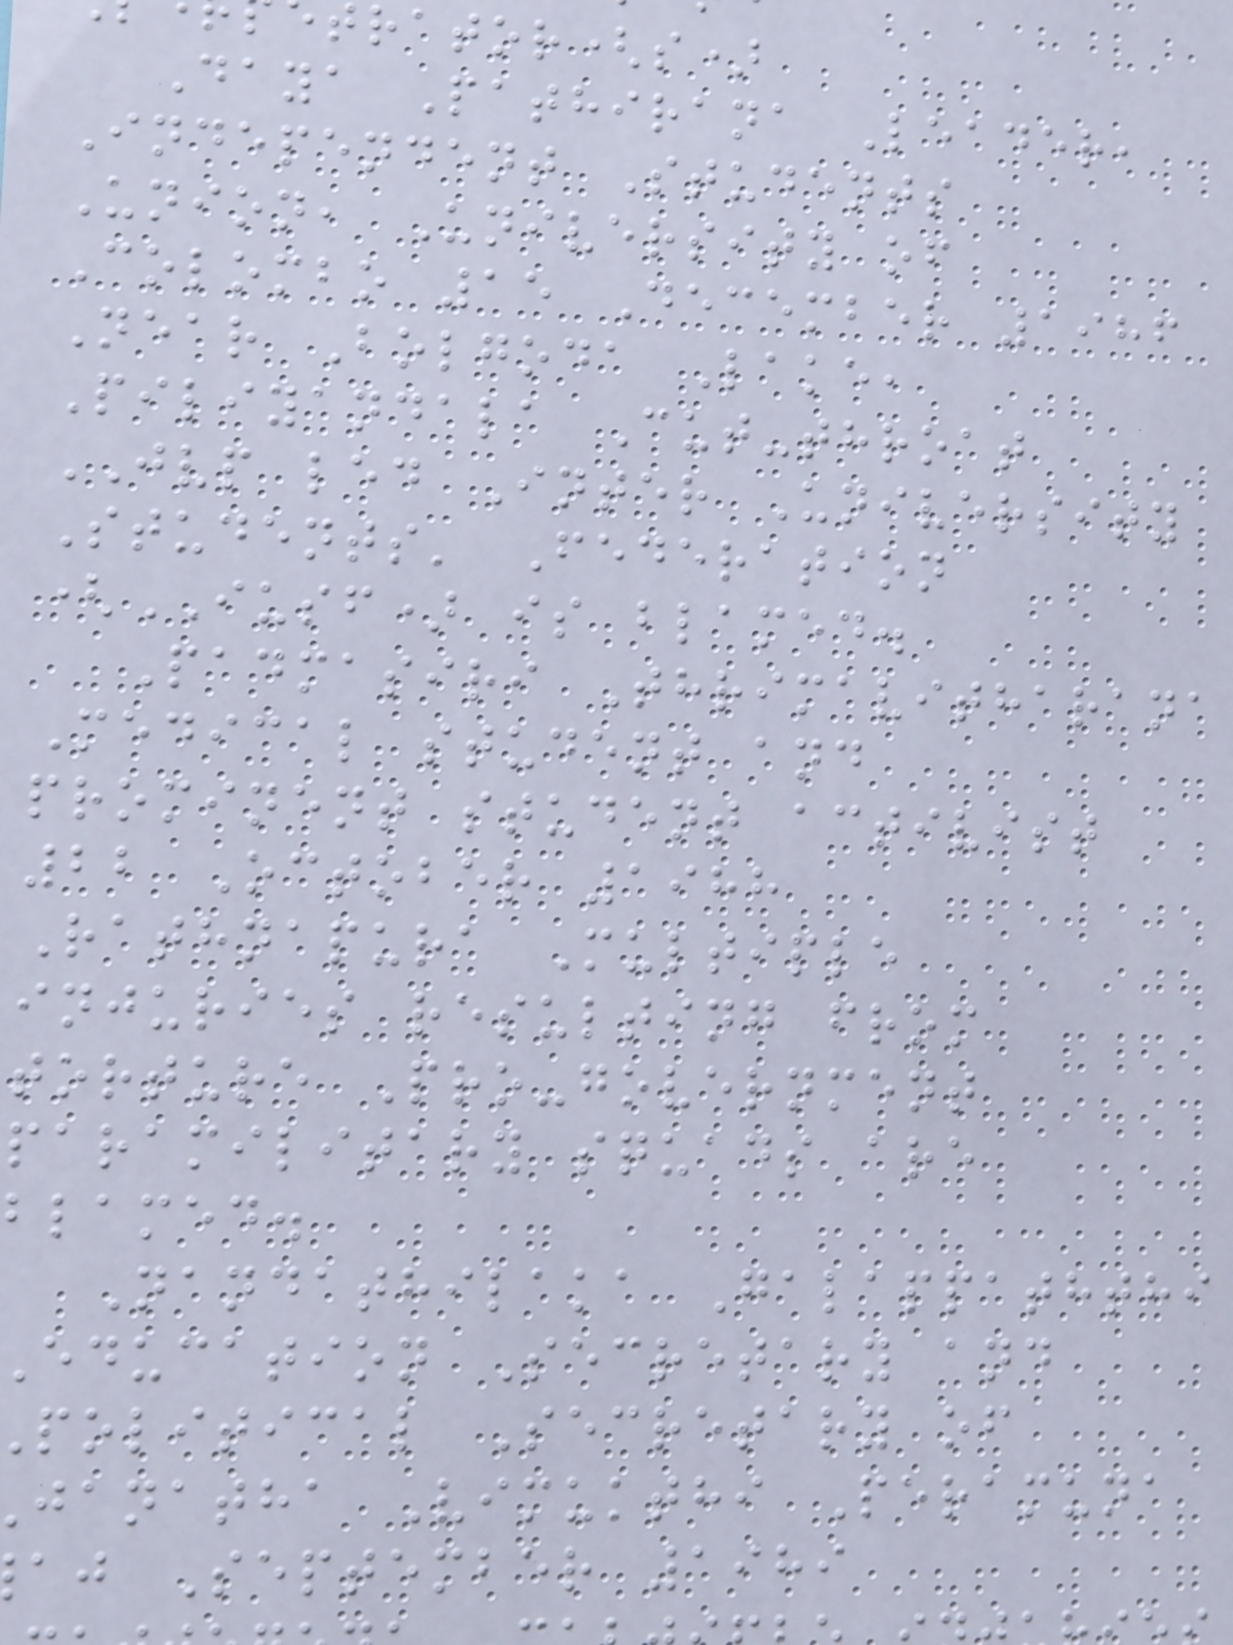rator(s)
Daya Pathirana Leader,
Independent Students
Union, University of
Colombo 15 December 1986
Near Bolgoda Lake,
Piliyandala Cut-throat
JVP led Inter University
Students' Federation
(IUSF) is blamed.
Padmasiri Thrimavitharana
Medical student and
prominent student activist
22 October 1988
Rathnapura Multiple
injuries resulting from
torture Pro-government
paramilitary squads are
blamed.
Nandathilaka Galappaththi
education Secretary and
political Secretary of
janatha Vimukthi Peramuna
aj September 1989
